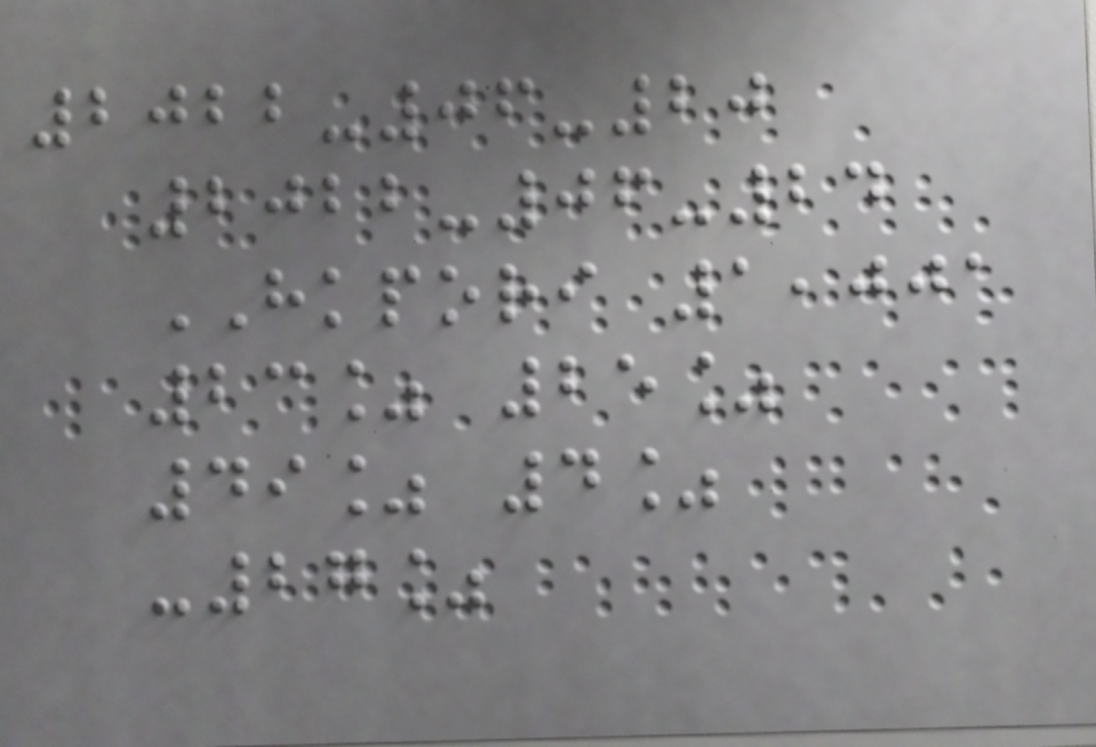2022-06-20
2022-06-24
HKPORI 1,001
23% 25%
49% 4%
-27%
